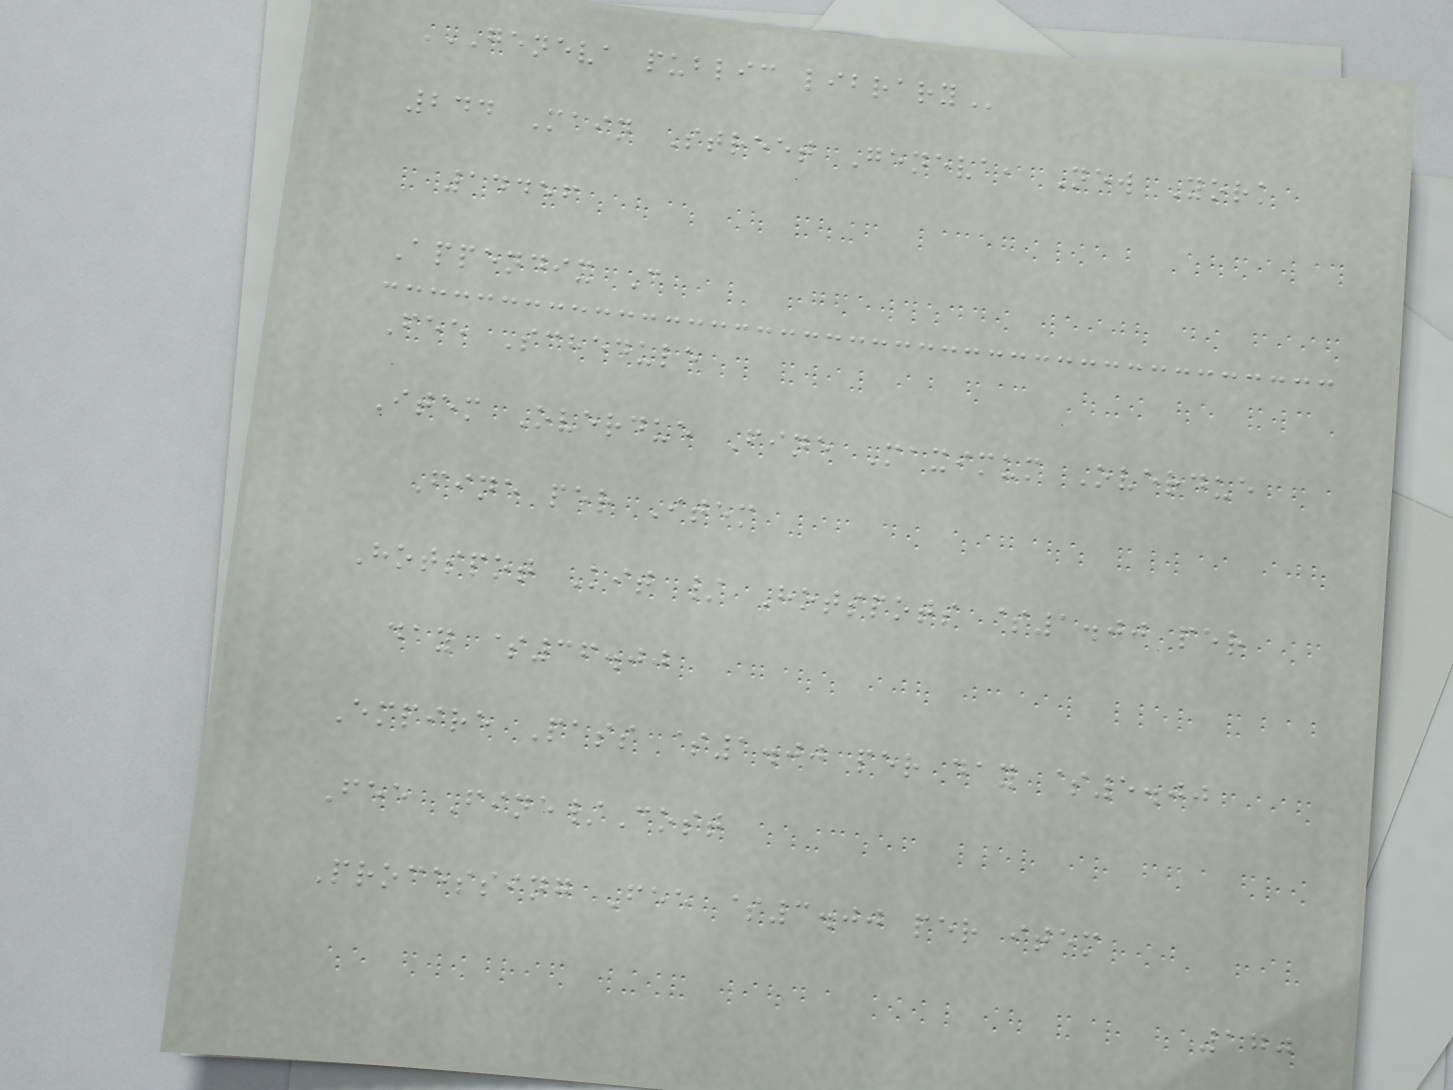GENEVA PUBLIC LIBRARY
244 Main Street Geneva, New York
14456
Appendix C
Fee Schedule
Item Overdue Fine Maximum Overdue
Fine per Item
Hotspot Kit / Hotspots $1.00 per
day $36.00
Empire Pass $1.00 per day $5.00
Fee Fine/Cost
Processing Fee $3.00 per item
170
